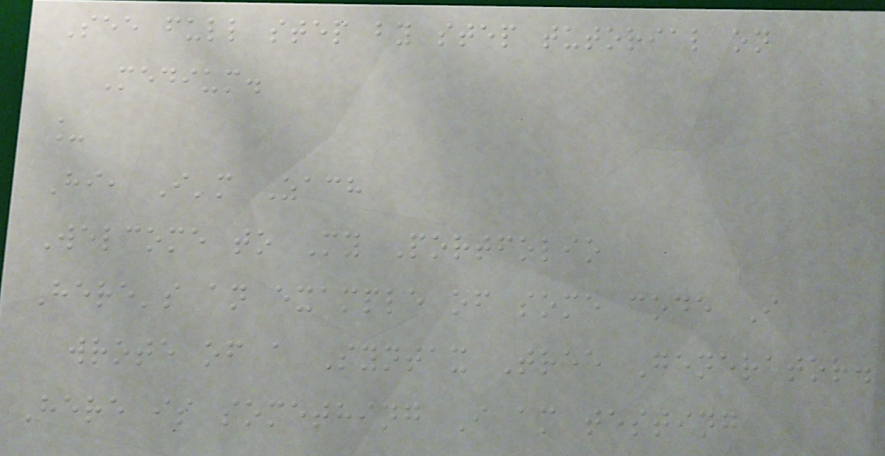See full step by step tutorial on
Medium.
_
Hi, I'm Zach
Welcome to My Portfolio
Here's an example of some code I
wrote of a Syntax Tree Generator.
Here is something I am testing
